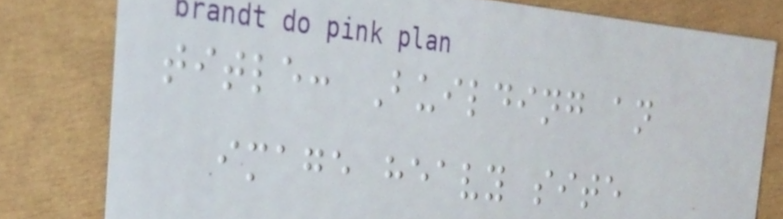title: Building an
image heavy site
